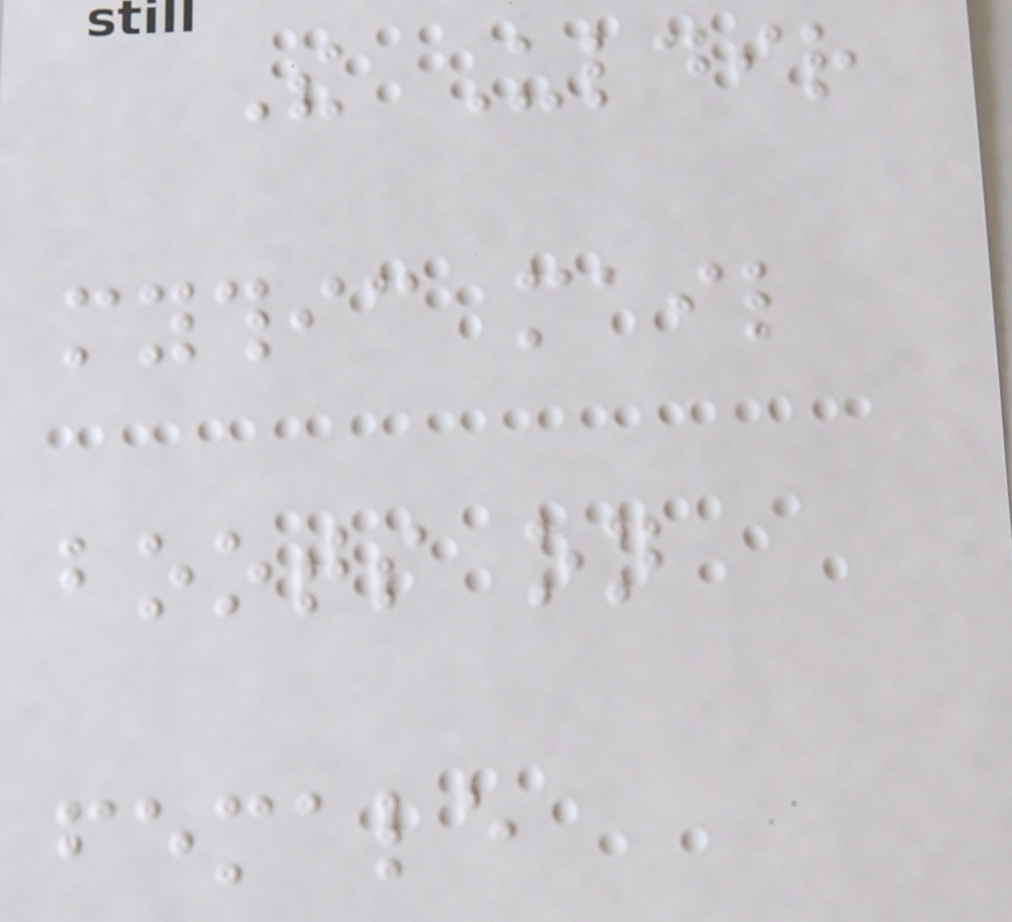The Uldir
mythic mail
boots on
female
